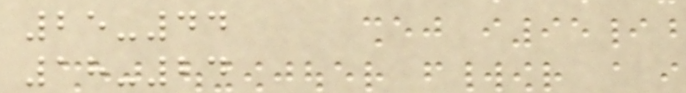25-44
18-24
